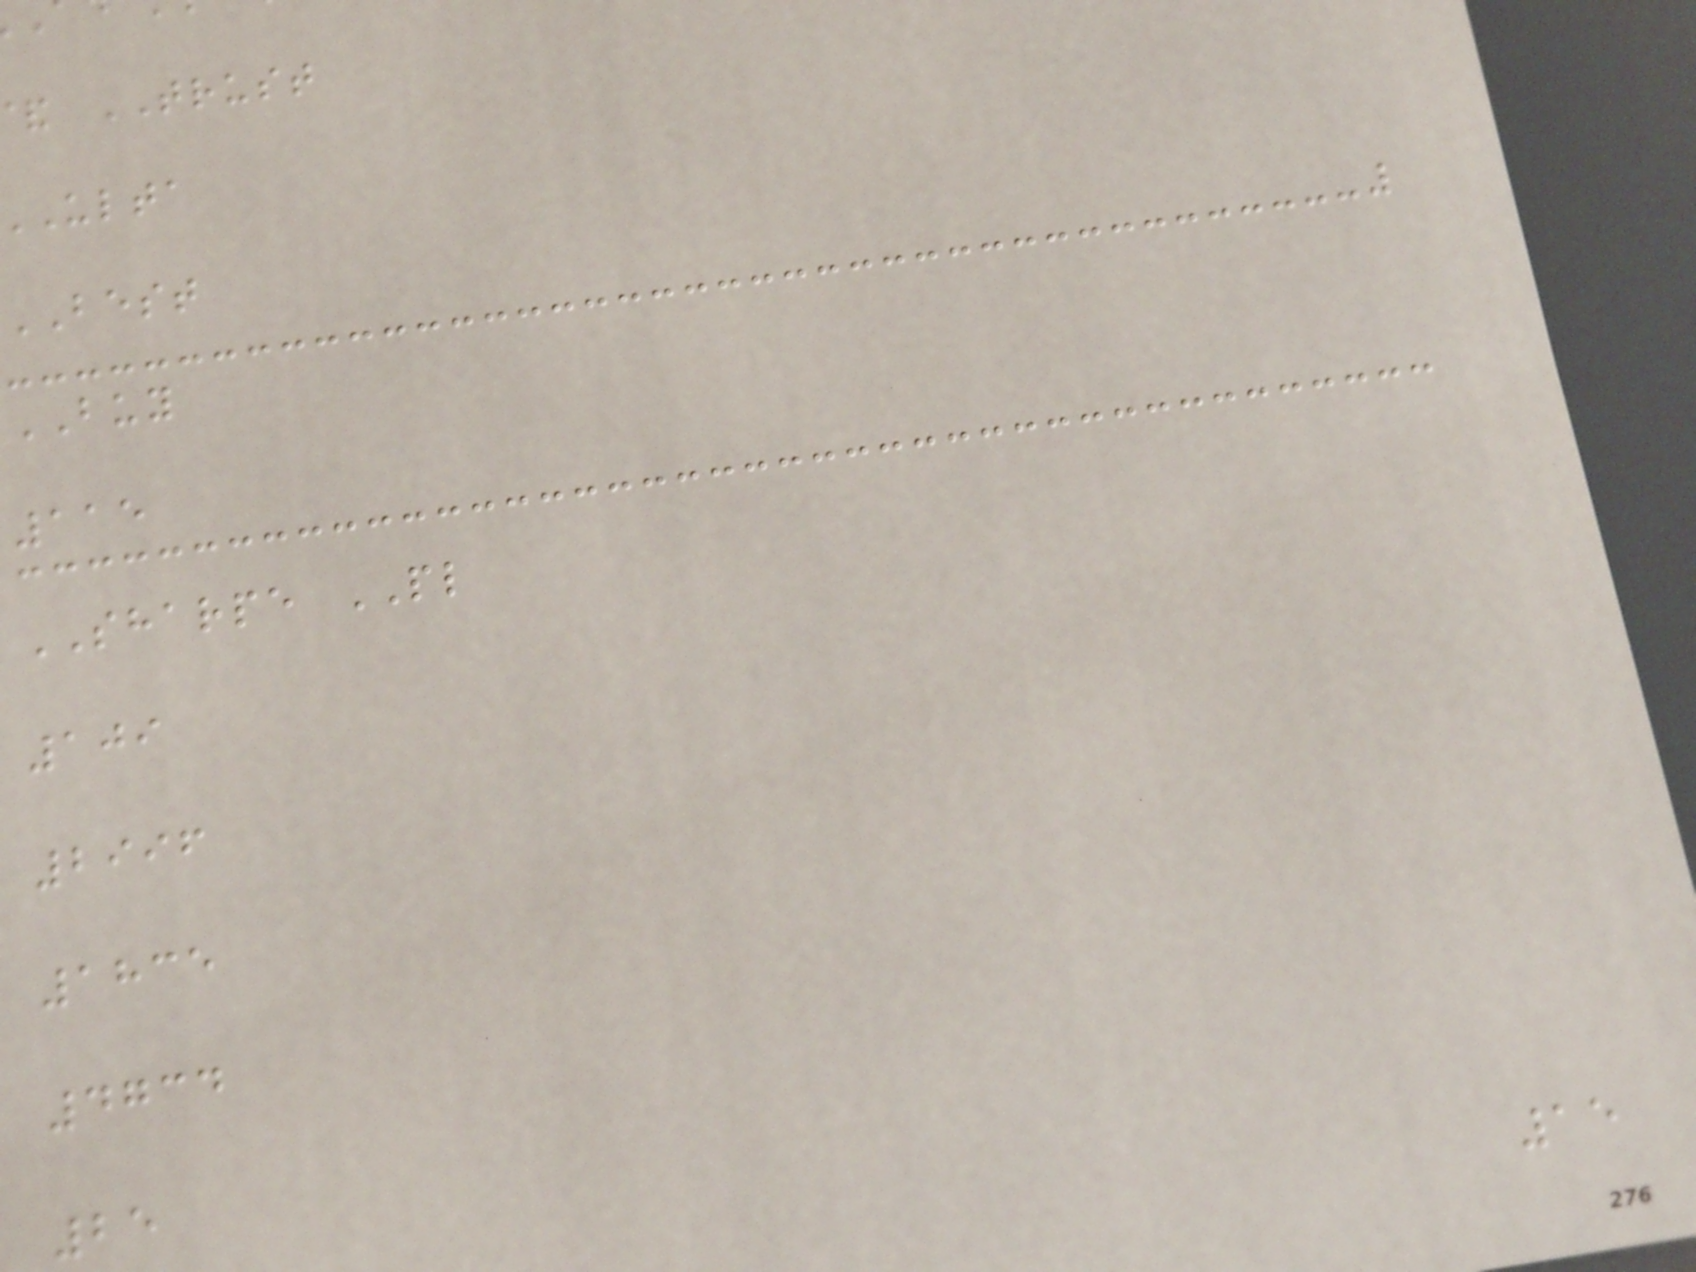TRUST
ulta
BEST
BUY
115
SHARPE PL
109
2996
1835
4734
25
15
